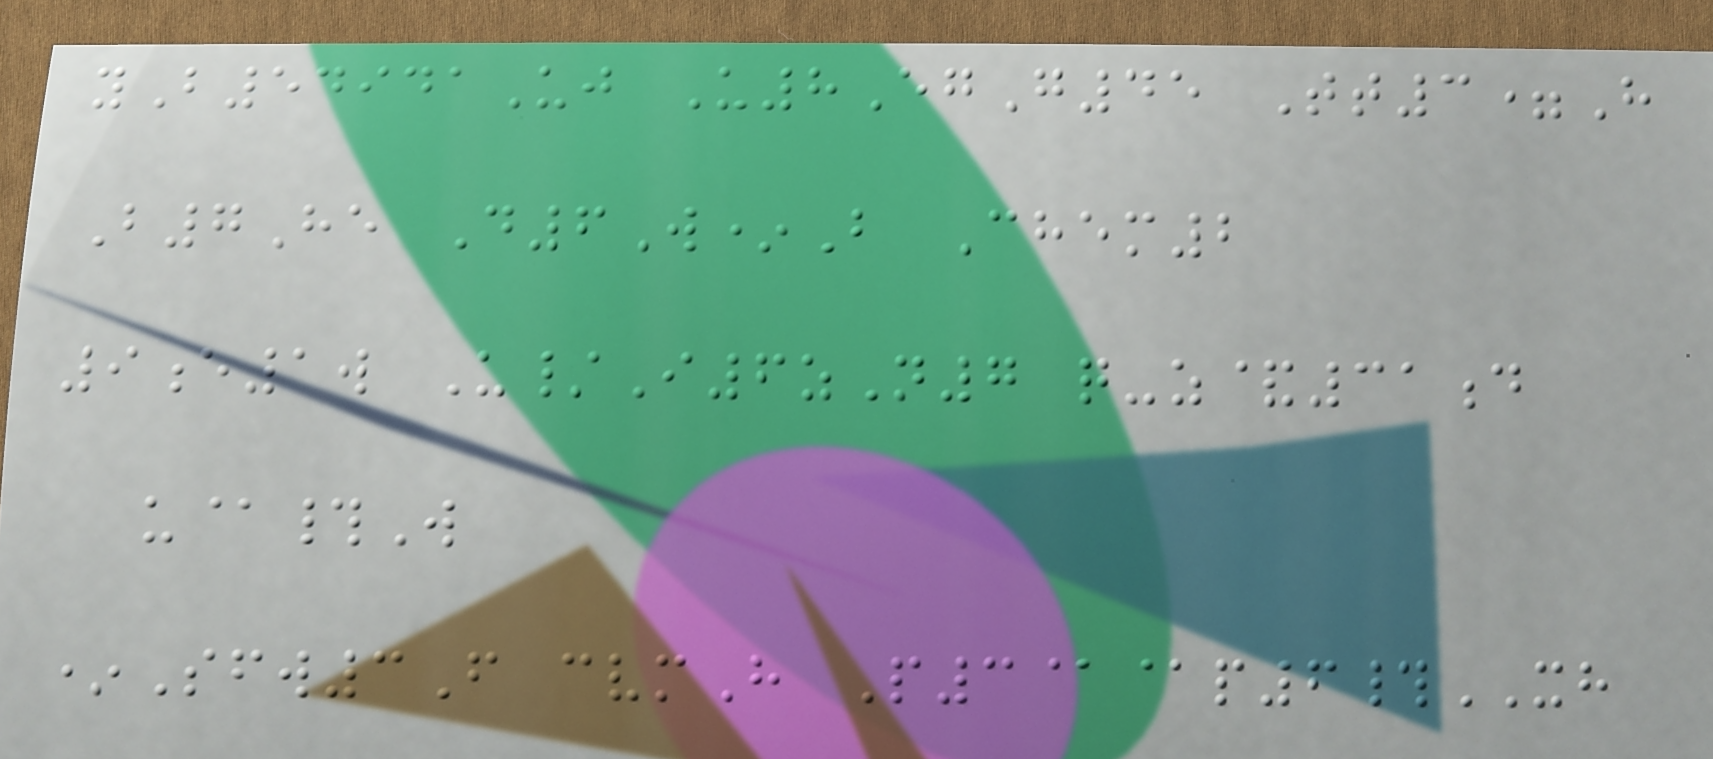yB54941Uj U8EgG45 Tt3=H
B7He D6W*B Chem2
9e1w U/I6zN7 q-z&31d
u@#W
*Sfw3F cvmH P3@@p6#XH
